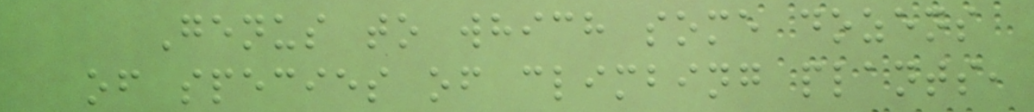Genus to which some dozens
of species of climbing plants,
